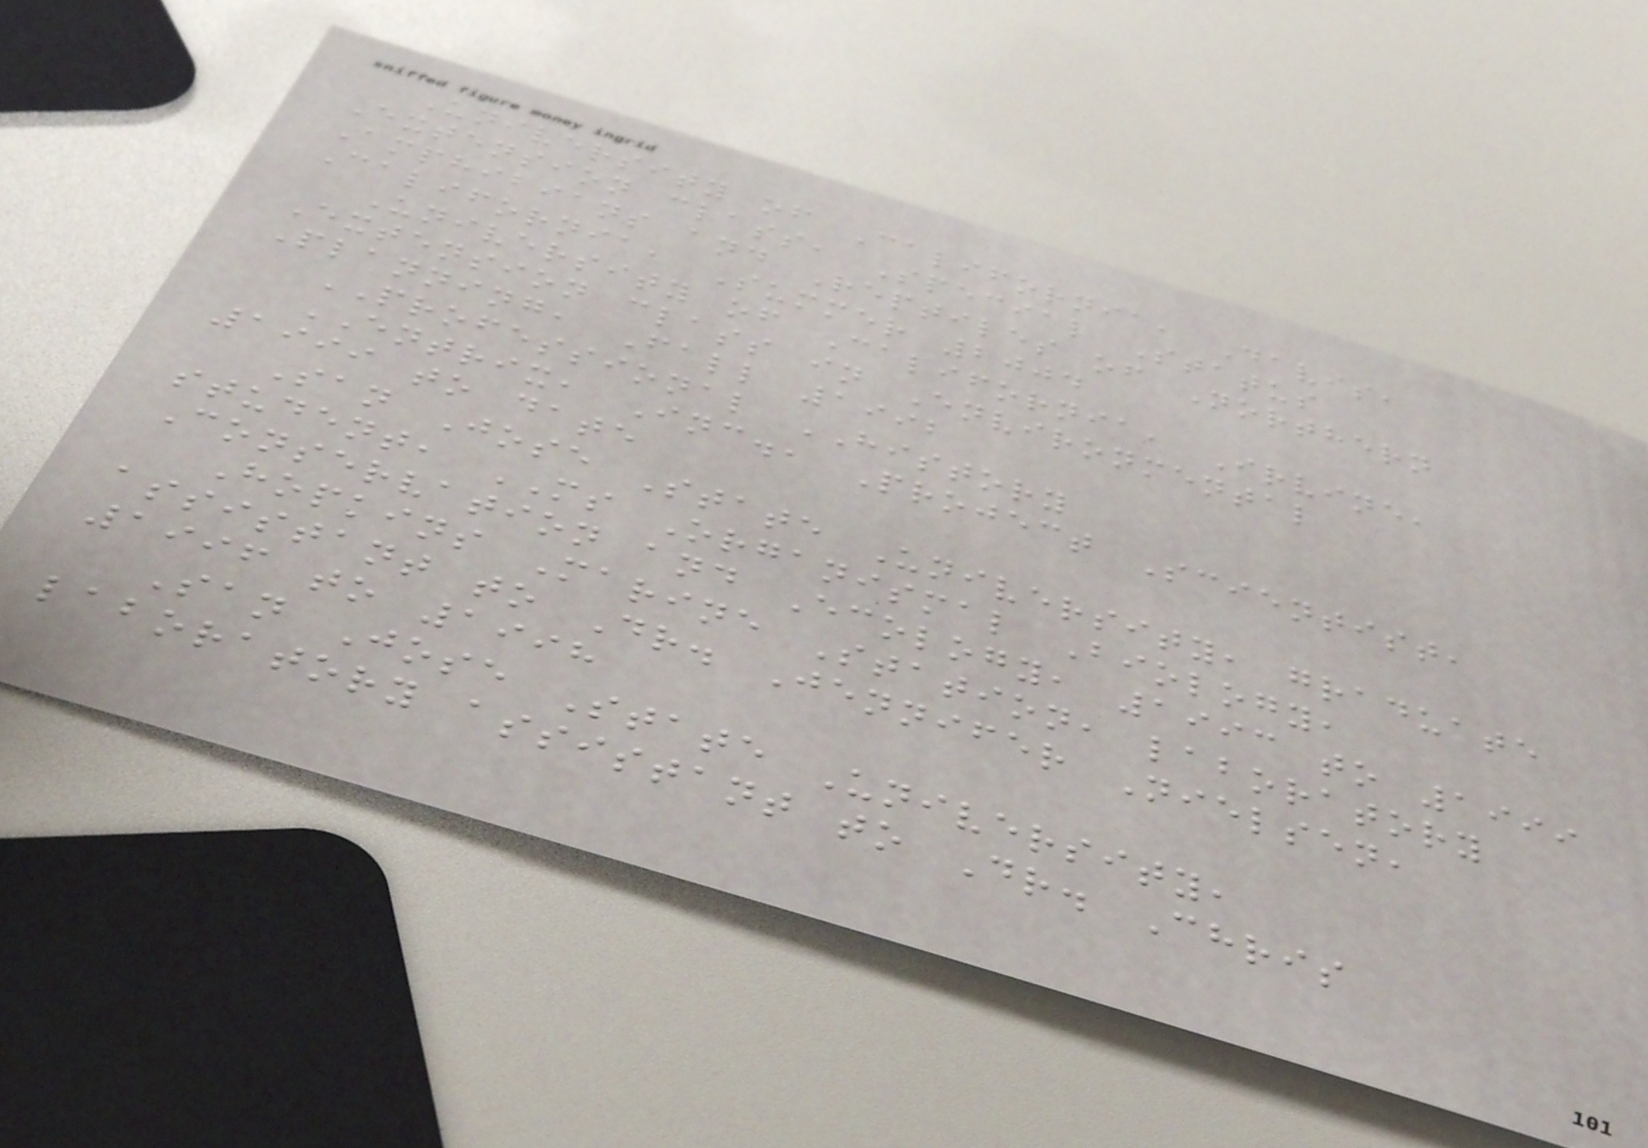University of California, Davis,
Extension class, Special Status
Amphibians and Reptiles of Northern
California, Summer 2004
University of California, Irvine,
Extension class in Environmental
Planning, Fall 1992
PROFESSIONAL HISTORY
ENTRIX, Inc., Project Scientist,
1999 to date
San Jose State University, graduate
student, MS Organismal Biology,
Conservation and Ecology, 1993 to 1999
Hopkins Marine Station, laboratory
assistant to Dr. Jennifer Nielsen,
1996 to 1998
San Jose State University,
laboratory assistant to Dr. Chris
